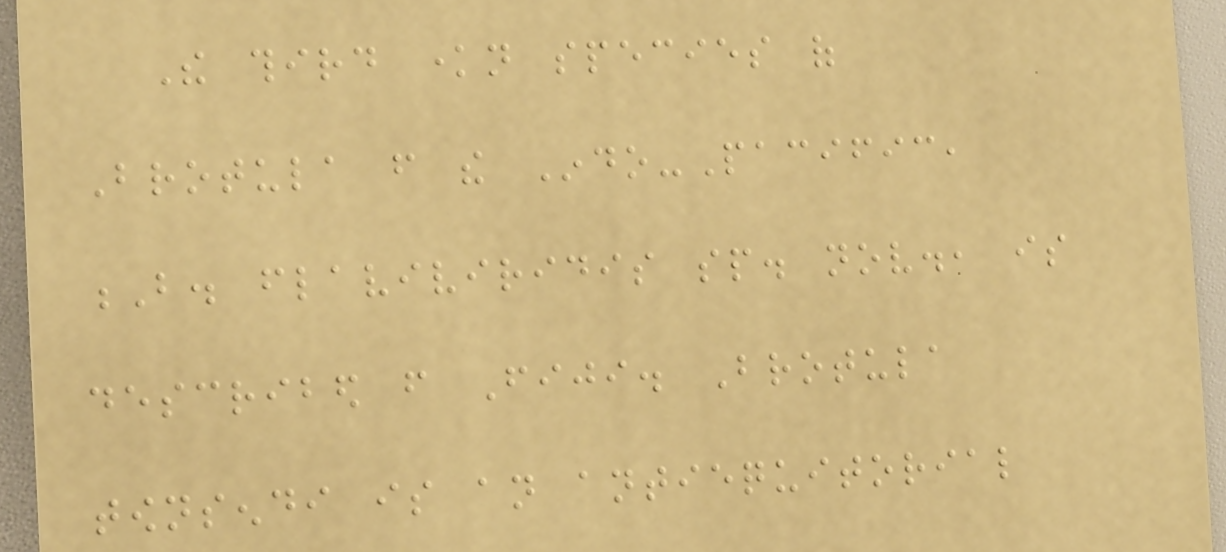The third known species of
Brotula from the Indo-Pacific,
B. flaviviridis sp. nov., is
described from Fiji. Brotula
townsendi is an antiequitorial
